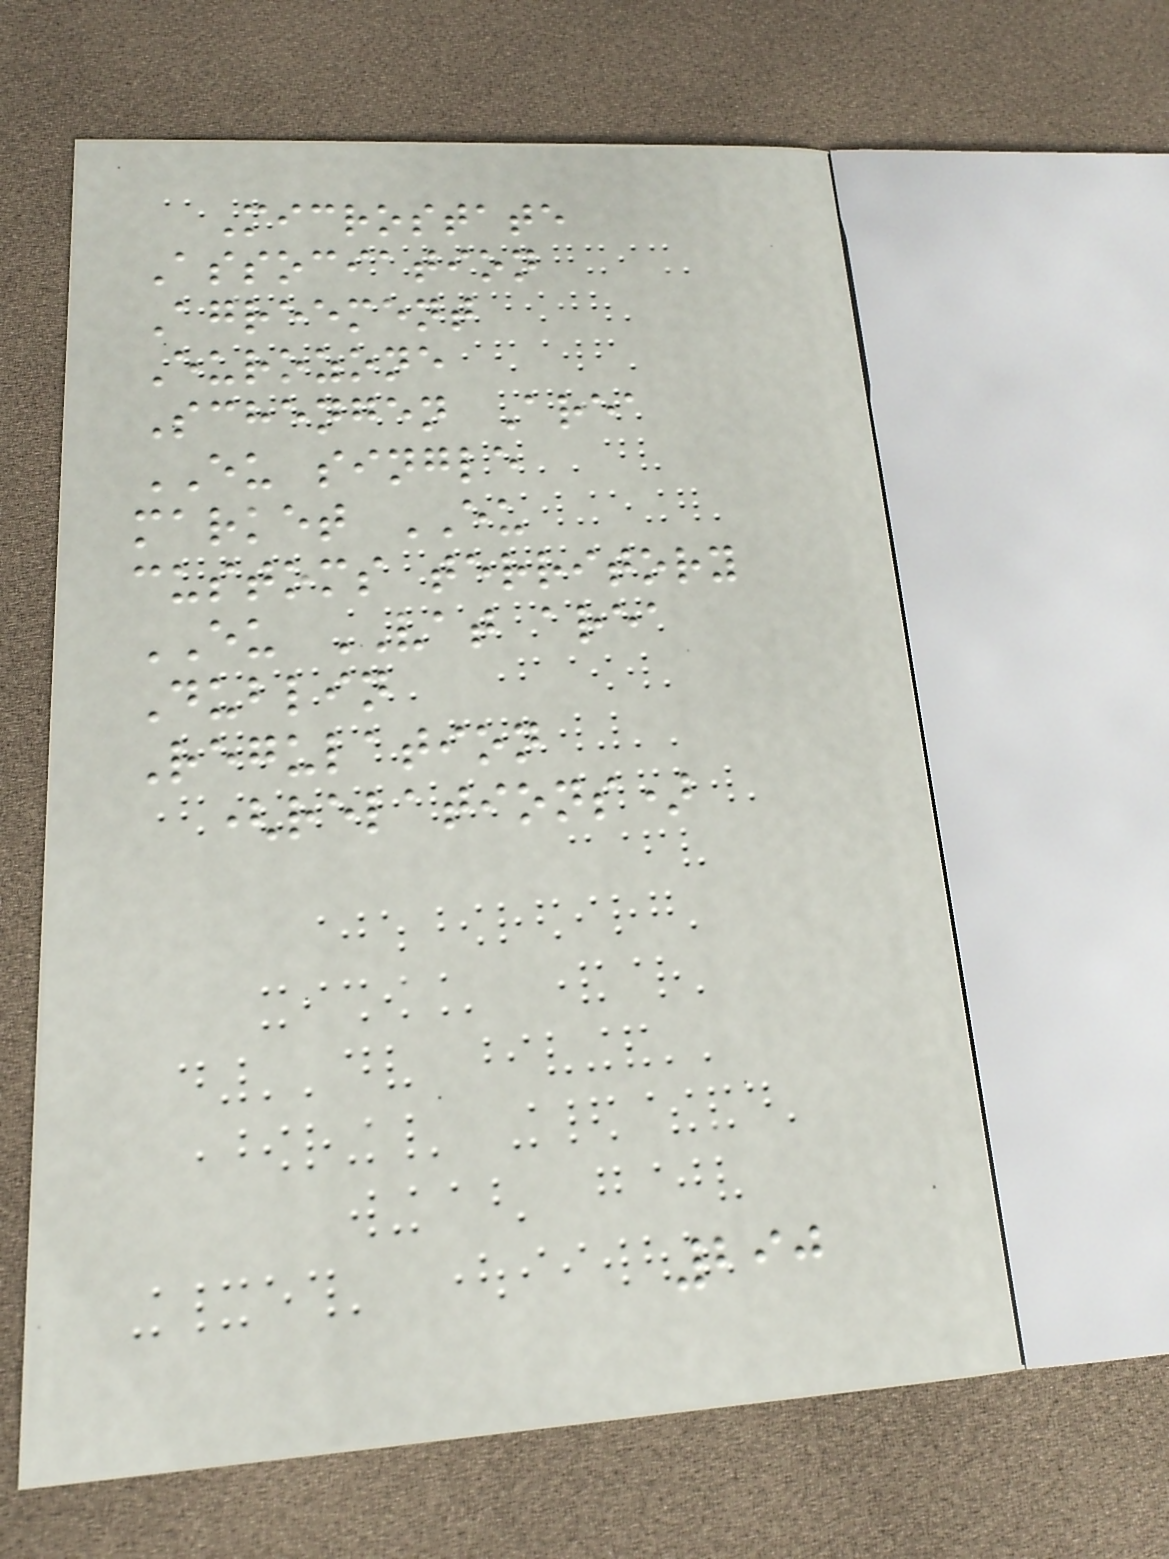Microstate
Association
Agreement
Eurozone
Schengen Area
EU single
market EU
customs territory
EU VAT area
Dublin
Regulation
(relations)
290
